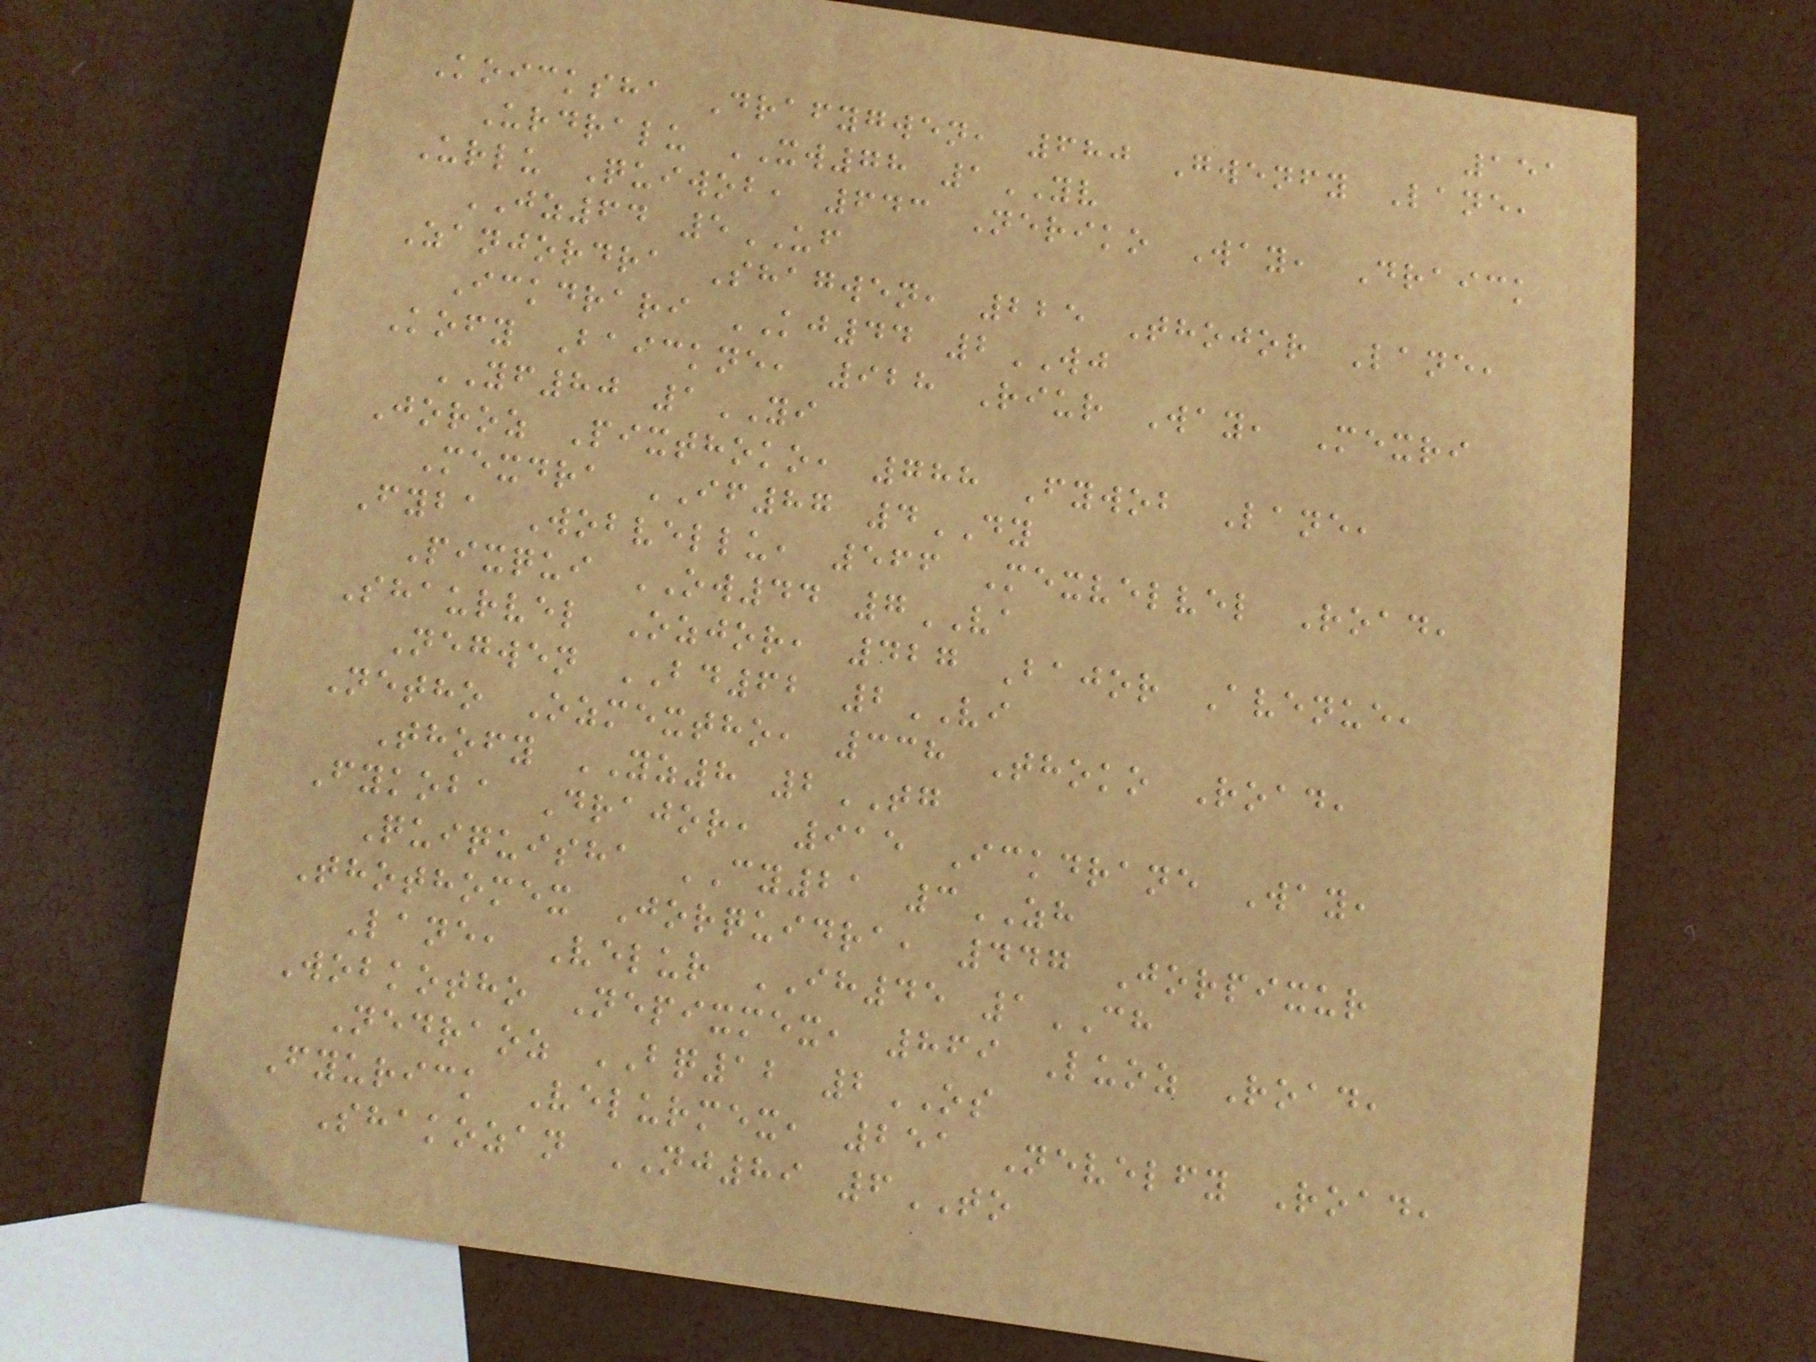151
Koicksha Drafygwen, 680 Gwenfy Lane,
Urdralu XW78 1YV
Urlu Quiwob, 643 Neriko Way, Draick
JZ64 5UF
Zanjordra Shagwen, 225 Thojor Lane,
Ickdrari KJ44 2WJ
Kofy Baickne, 928 Riur Way, Mexri
YF80 1YI
Joroz Pixthoko, 788 Fywob Lane,
Mexdra IF87 4DY
Fyba Wobvellu, 566 Mexvelvel Road,
Pixqui OW44 7VA
Shaurvel Ozjor, 427 Bajor Avenue,
Negwen BD62 2VI
Netho Ozmextho, 338 Thoko Road,
Thofy YZ8 2TG
Fykoba Drajor, 915 Ickdrane Way,
Quiquisha CY21 3ZH
Thothomex Jorquidra, 447 Jorpixur
Lane, Velur IH45 1CH
Wobkotho Nepixmex, 869 Luoz Road,
Nedraoz BQ12 2OS
Fyurick Velurmex, 251 Nevelfy Road,
Shakozan NJ89 6TO
